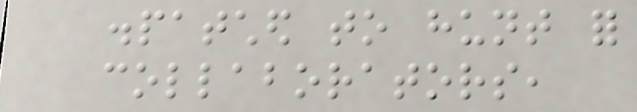dispatched to hunt for
collaborators,
